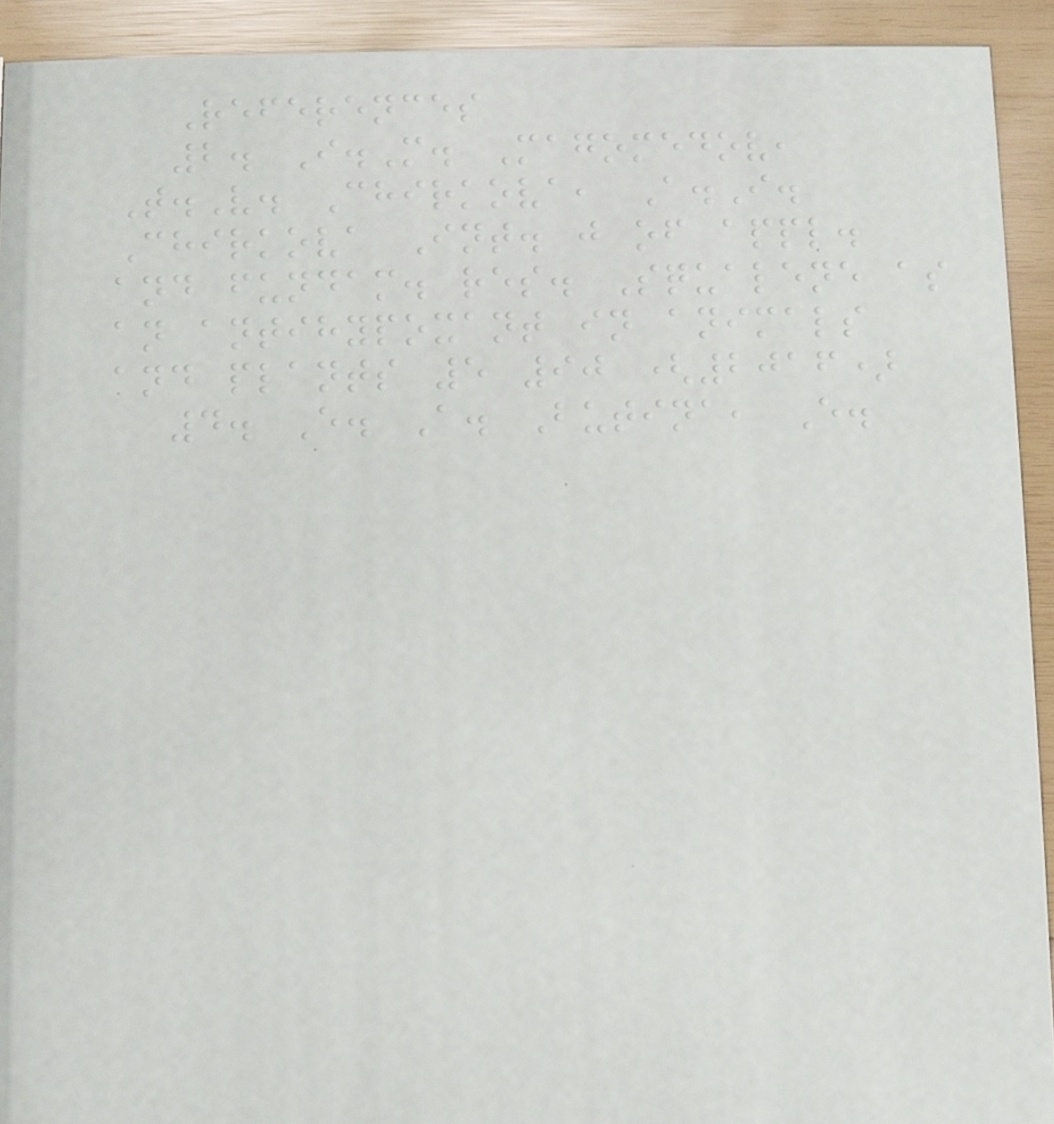References
2. I.M. Magomedov,
T.V. Chirkova, A.I.
Chirkova Int. j of appl.
and fundam. res. Squalene as
an antihypoxant in animals
and plants 5 90 (2016)
4. E. A. Butina, E.
